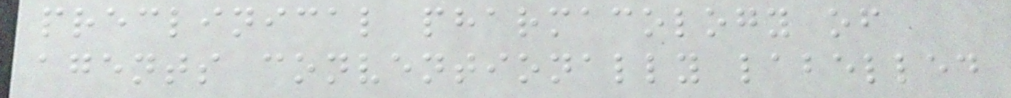preclinical pharmacology of
agents conventionally labelled
